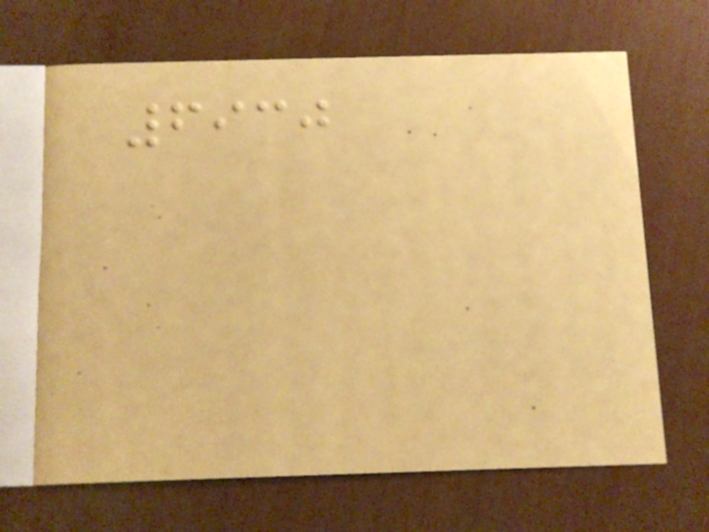6930
